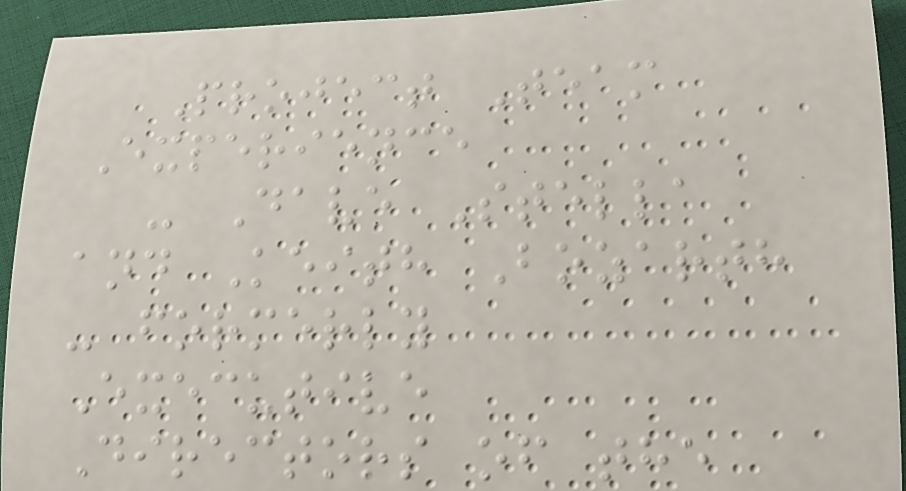Project Team
Experience
- Dave Stella
and Keith Bozarth
- formerly
Executive
Directors of the
